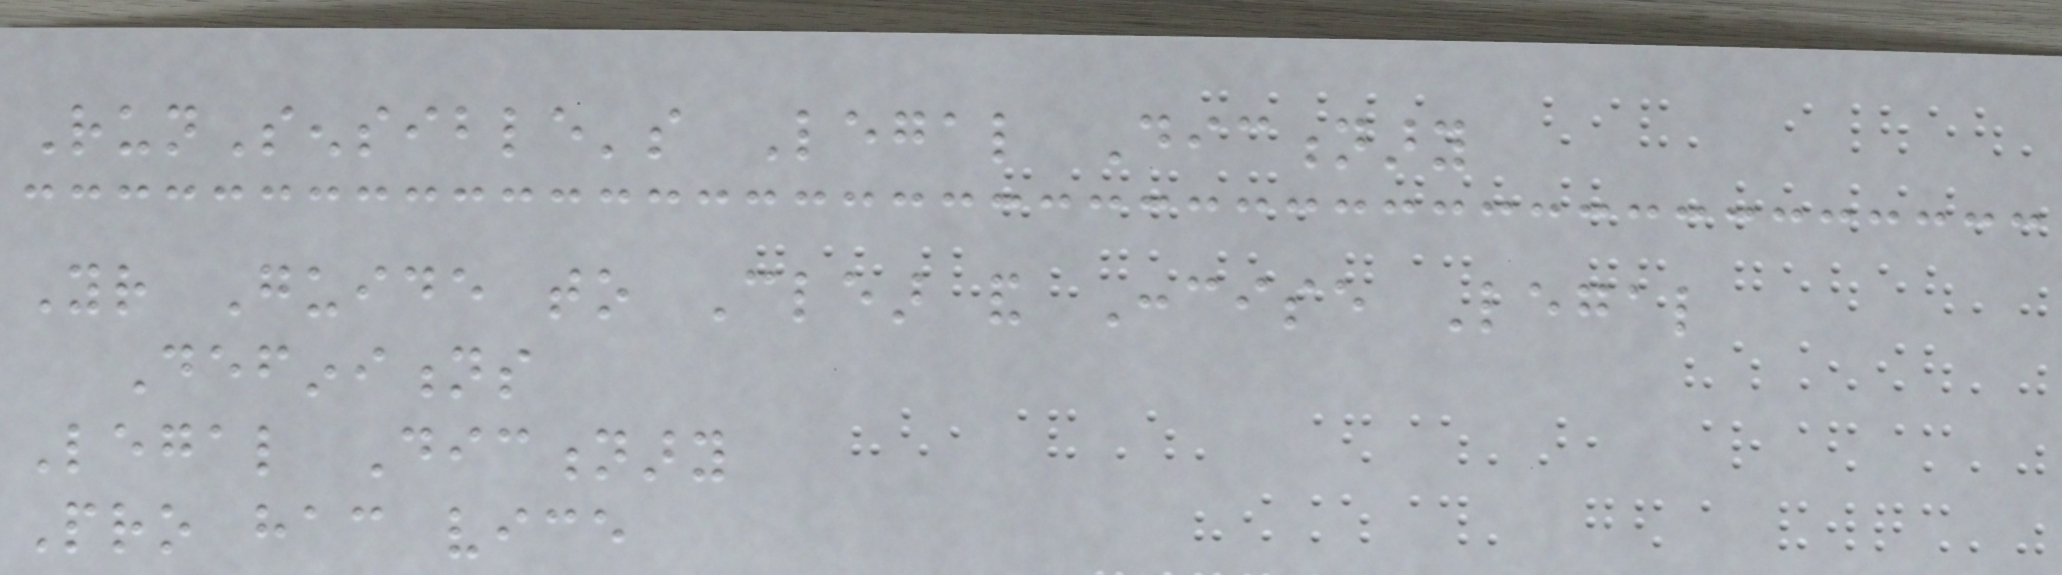RunSensible's Legal Dictionary
Your Guide to Clear and Concise Legal
Definitions
Legal Dictionary
Pro hac vice
